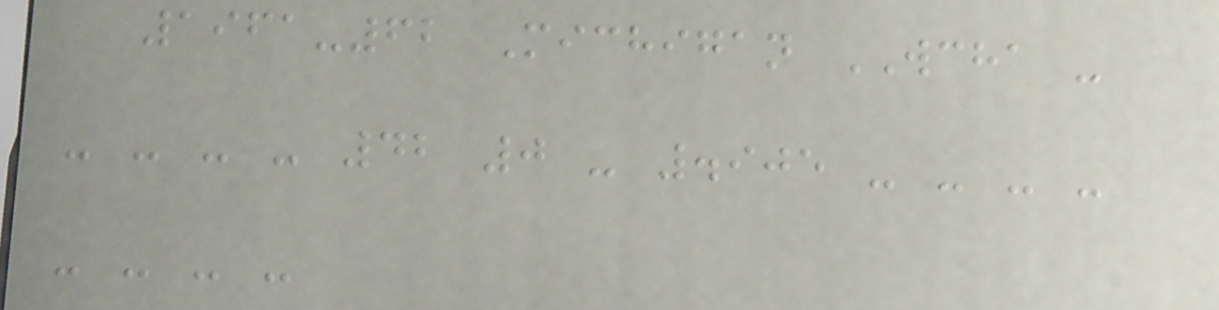1961-62 Michigan WCHA -
- - - - 42 0 - .905 - - - -
- - - -
